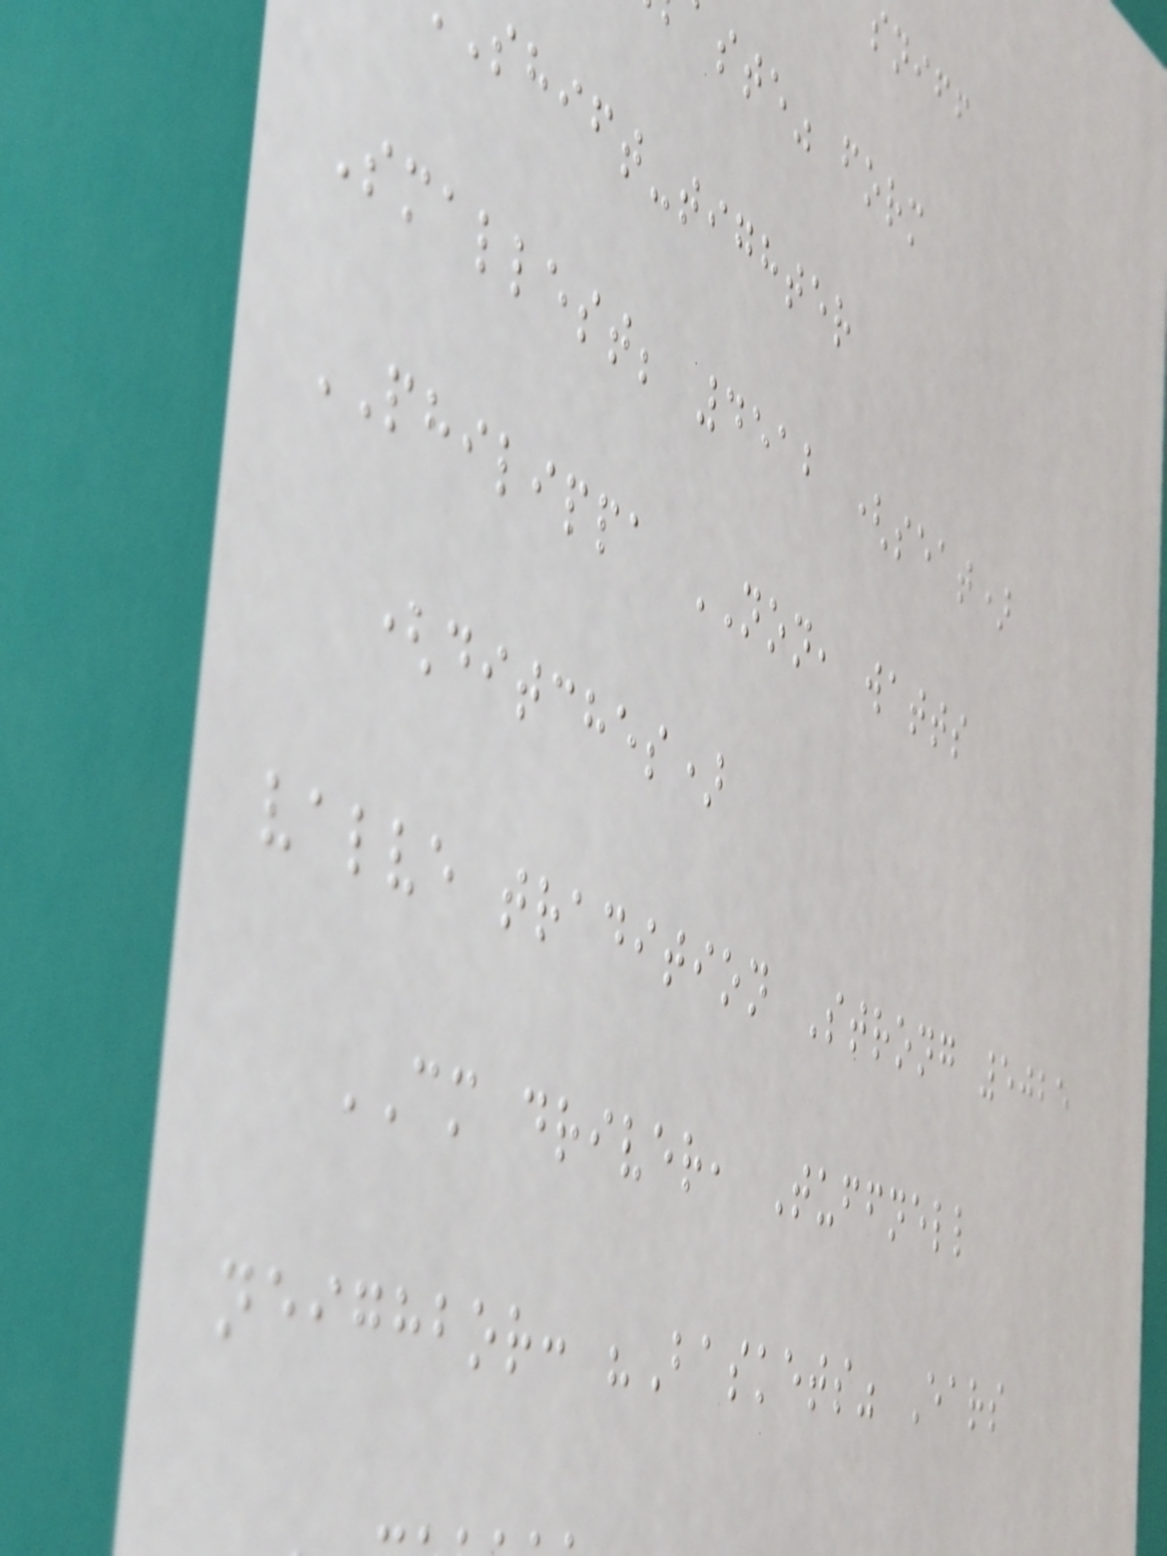ste" form
shift-tighter
Smallest; 4512 (seat)
PHILIPPA NON, watts
(ditches)
valve tradition Strong 5025
CM driver, Tuffnell
neighbor: "Baskets" Ears
